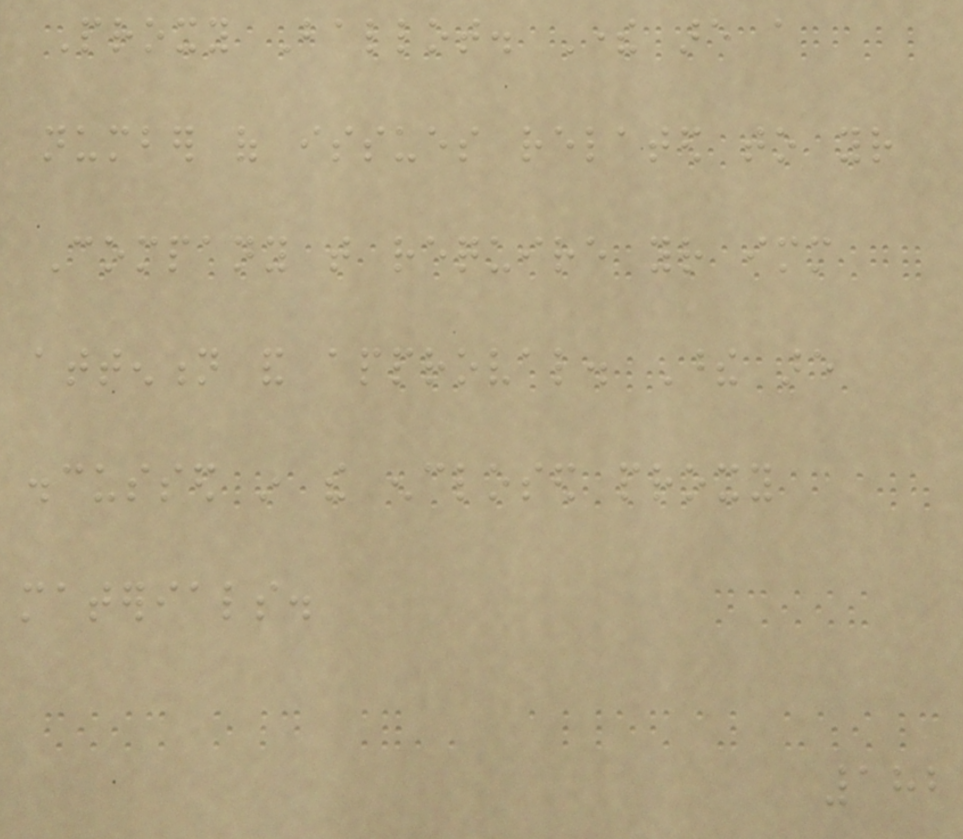Proxy Ballot. There are a
number of issues related to your
Company that require your immediate
attention and approval. These are
discussed in the enclosed proxy
materials.
182
